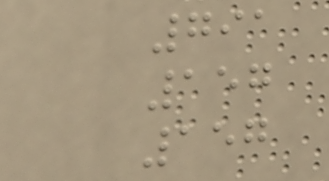791
157
157
